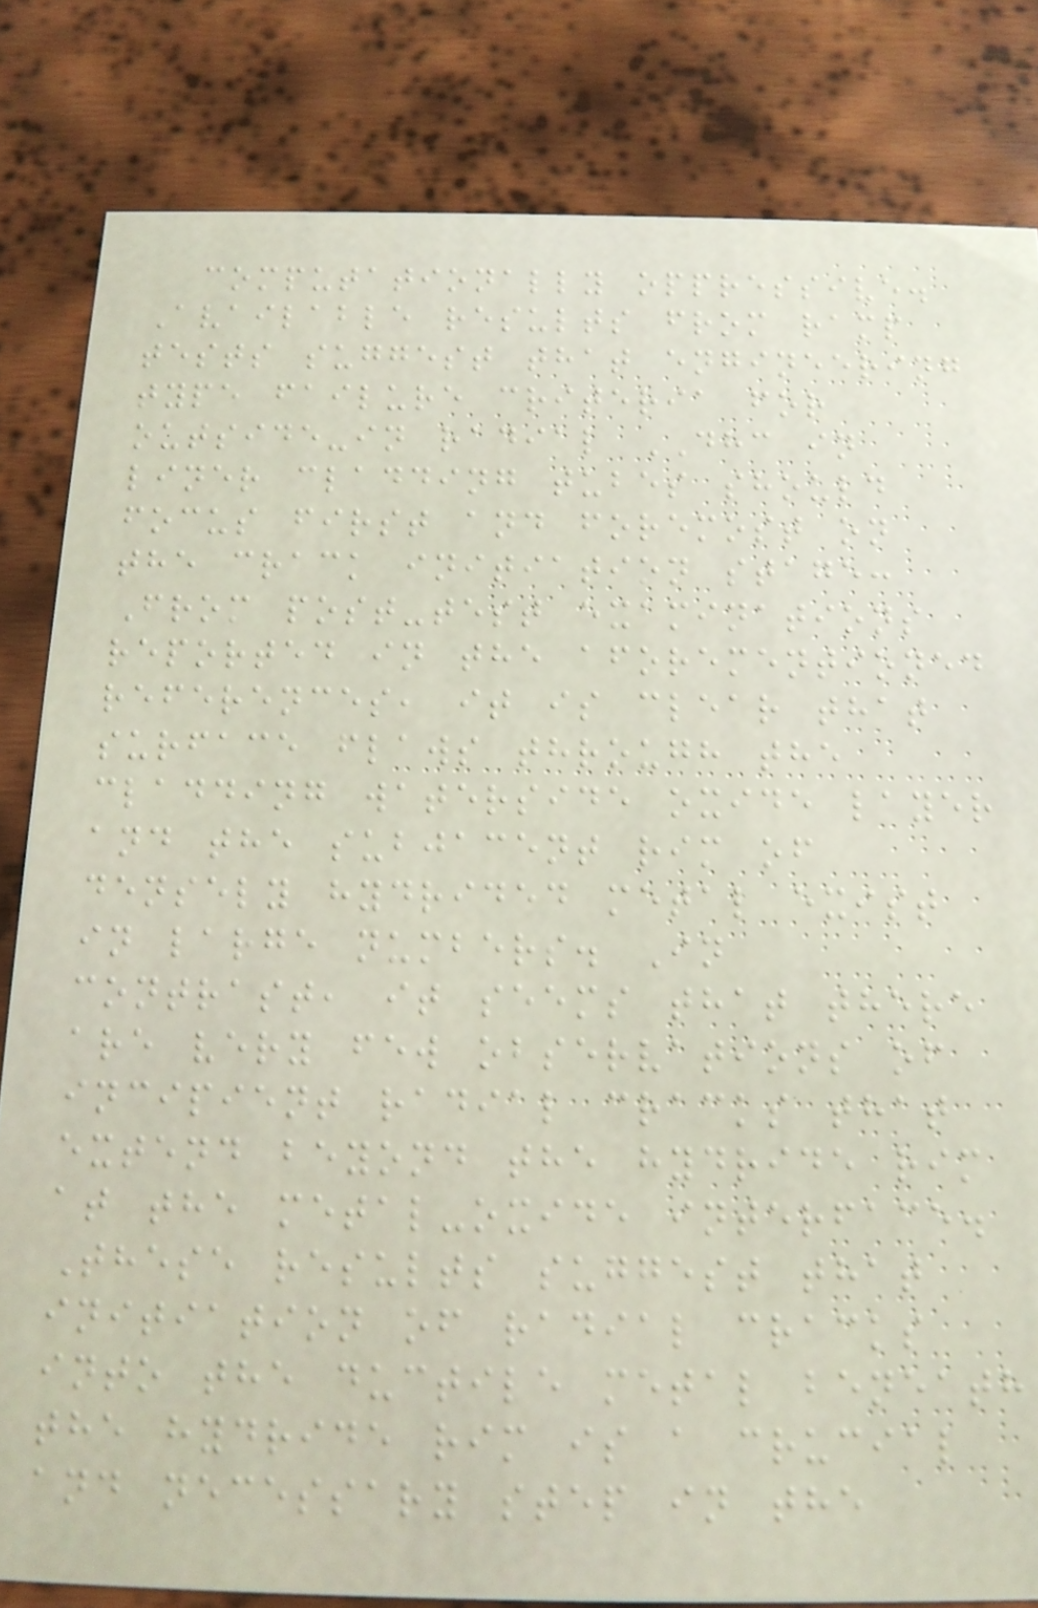computationally oppressive.
Available results from ramp
tests suggest that engineering
type failure criteria for
outside-in radial DHC in
liner cladding tubes should
focus first and foremost on
the crack initiation stage:
From post-test examinations
reported in the aforementioned
references, it is clear that
surface flaws through the
cladding waterside oxide layer
and the subjacent rim of
densely hydrided metal exist
in large numbers. In
contrast, it seems that there
are very few observations of
incipient radial cracks that
extend beyond the hydride rim
at the metal-oxide interface.
These results suggest that
initiation of radial cracks
into the ductile metal beneath
the hydride rim is a crucial
and necessary step in the
